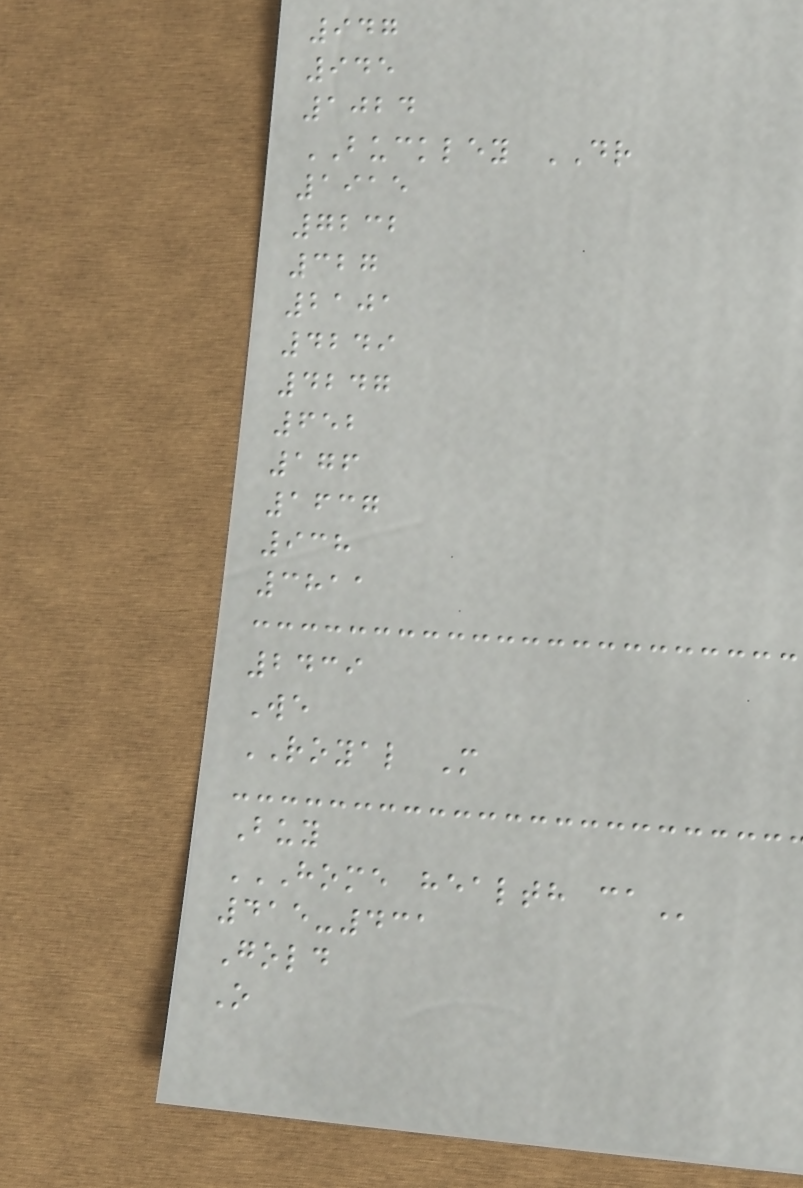947
945
1024
BUCKLEY DR
1915
7232
327
2101
4249
4247
652
176
1637
938
3811
2439
We
ROYAL M
Buy
HOME HEALTH CA
415-431
Gold
O
